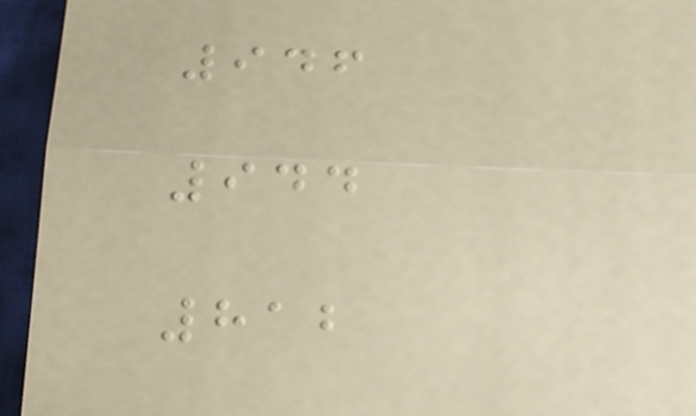946
944
812
